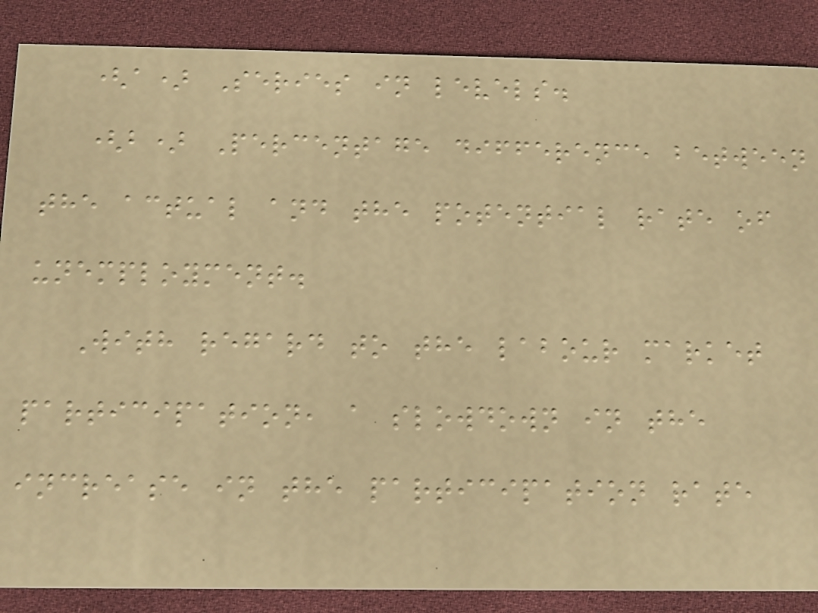(a) Series in levels.
(b) Percentage difference between
the actual and the potential rate of
unemployment.
With regard to the labour market
participation, a slowdown in the
increase in the participation rate
